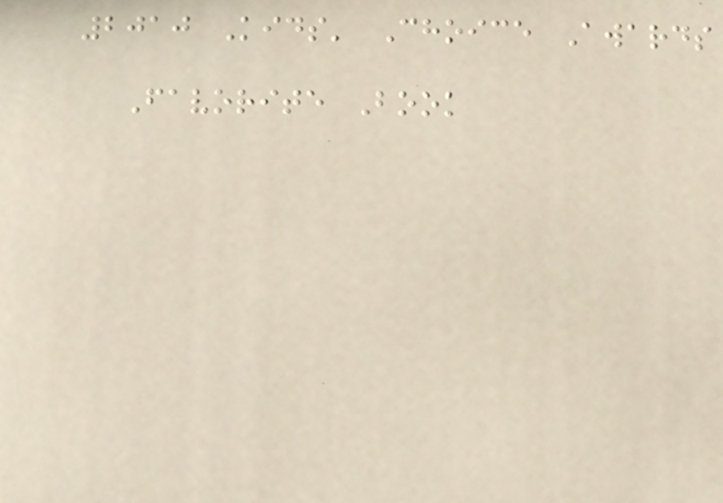2010 Kids' Choice Awards
Favorite Book
